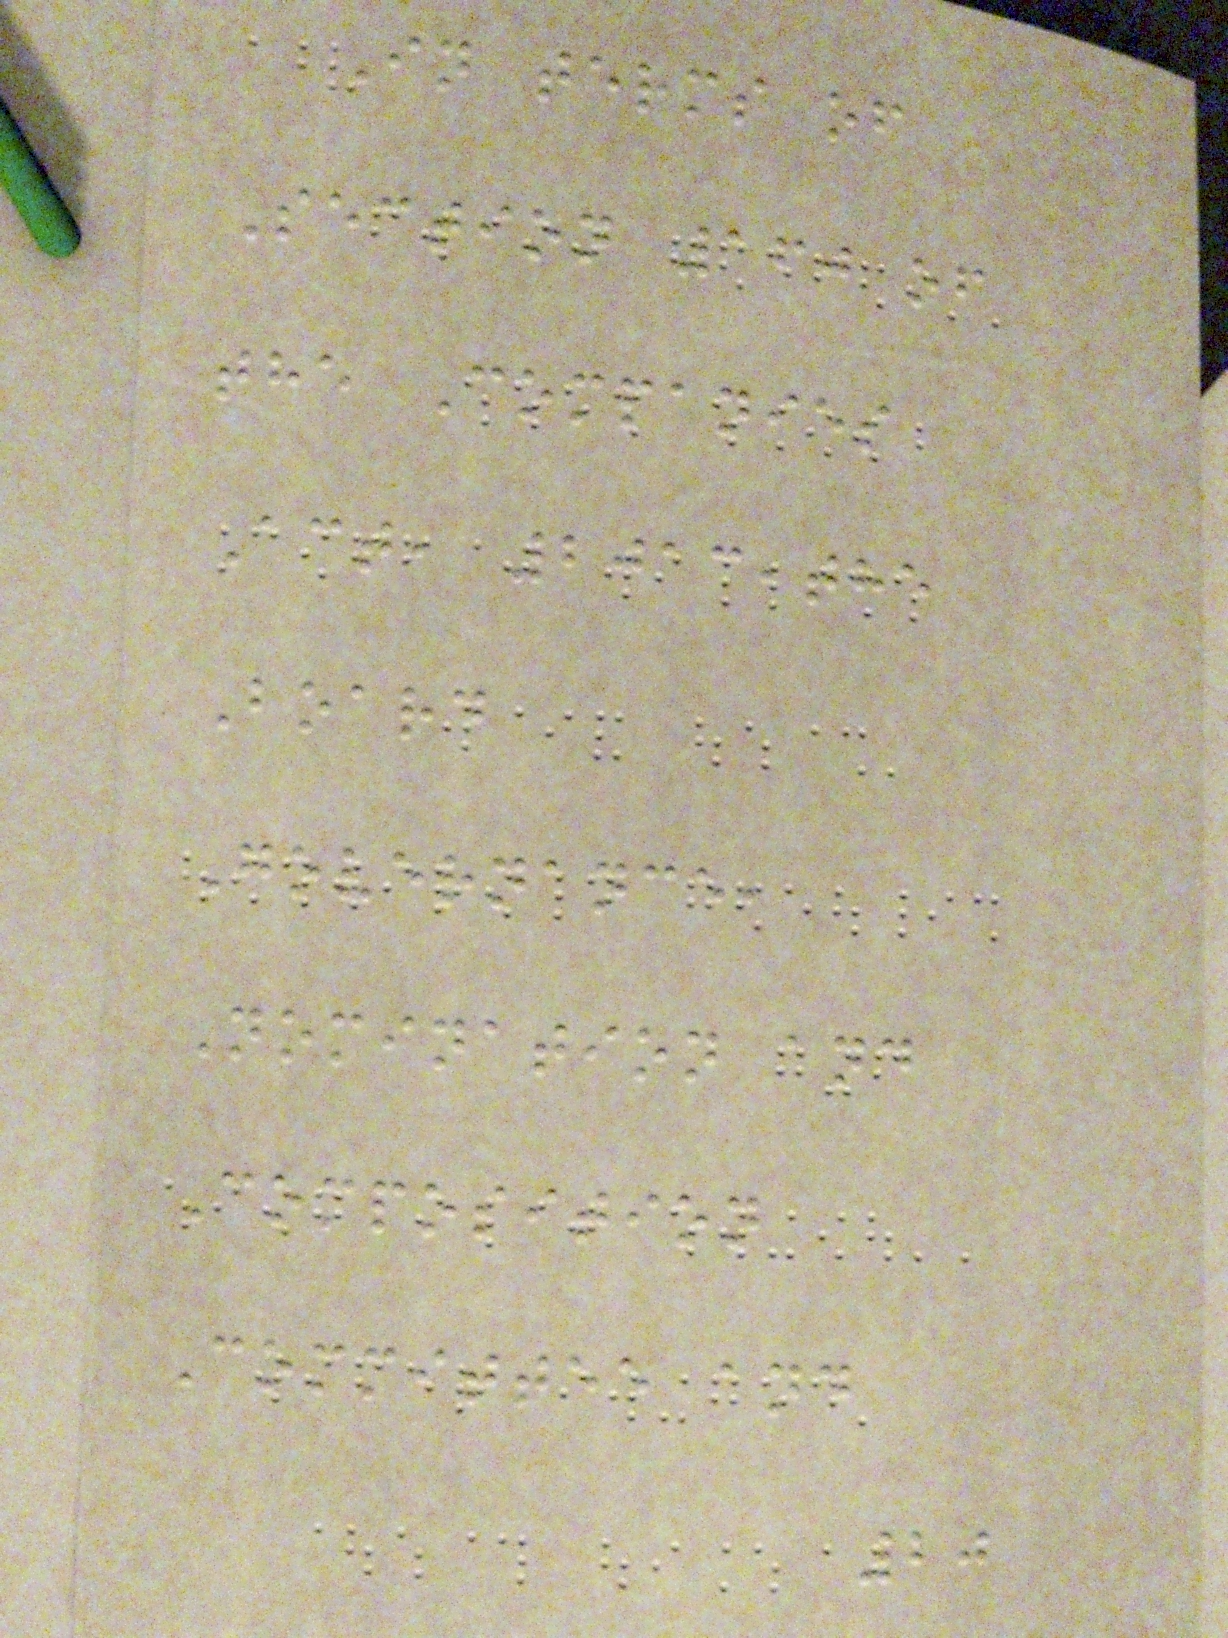In terms of
Section 160 of
the Companies
Act, 2013,the
Board
Governance,
Nomination and
Composition
Committee and
20
